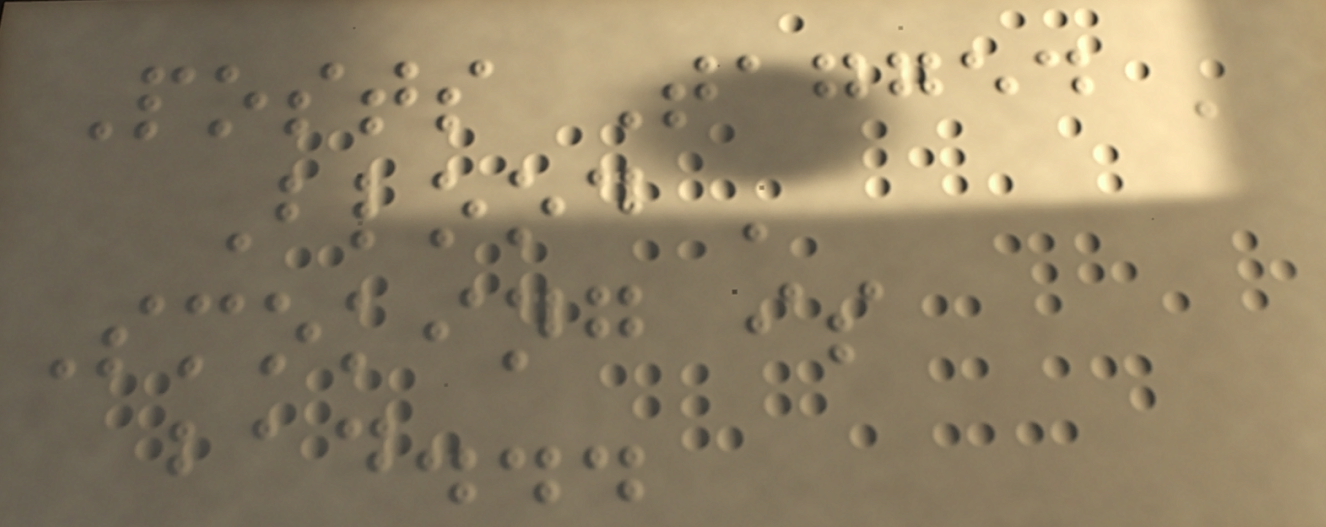Posts Tagged '
Blood '
Smoking is
bad...
